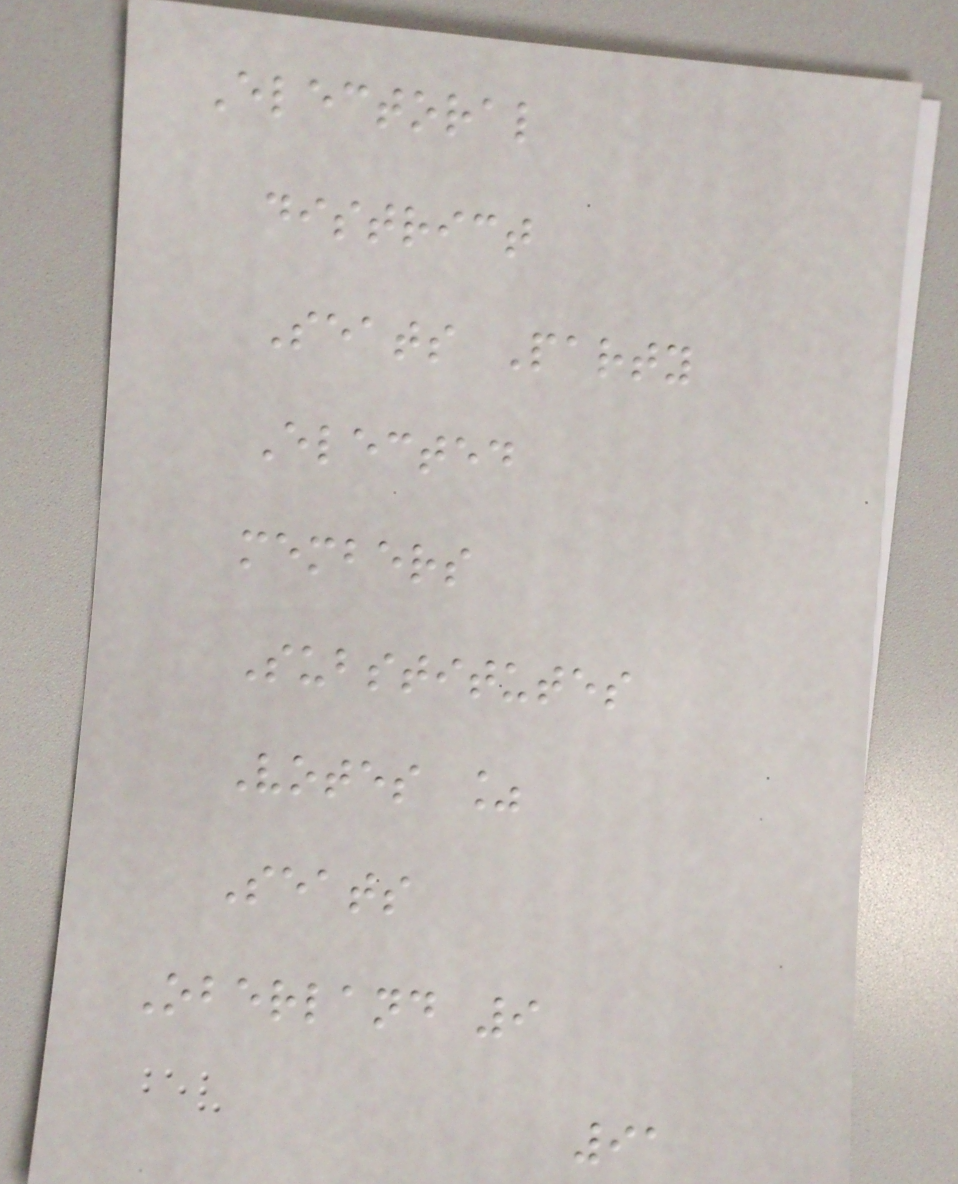Electoral
district
Seats Party
Elected
members
Substitutes
Votes %
Seats
Oberland 9
91
